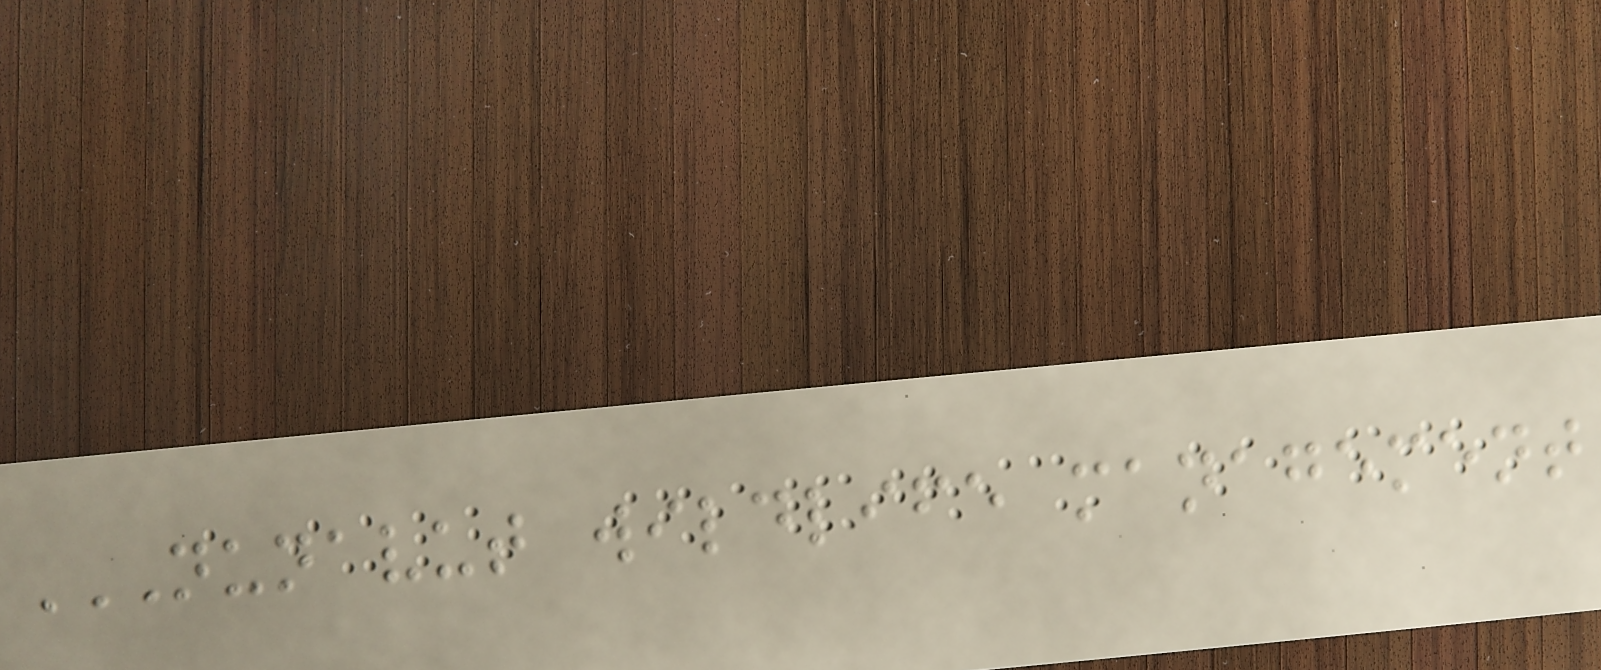NUNAVUT WILDLIFE MANAGEMENT
